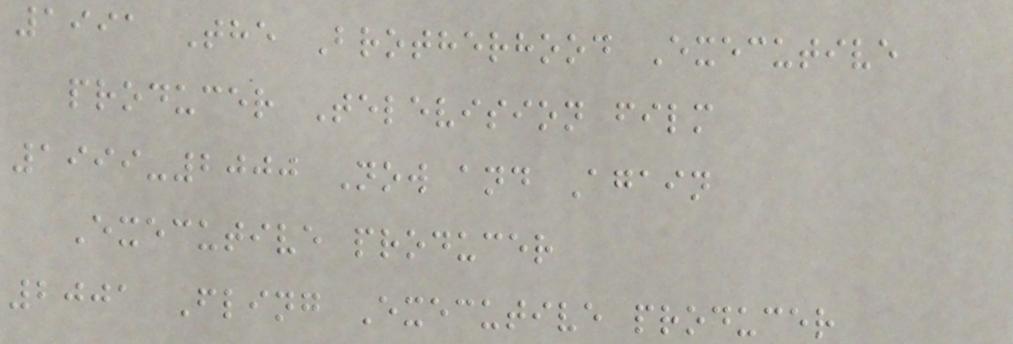1991 The Brotherhood Executive
producer Television film
1999-2000 Now and Again
Executive producer
2001 Fling Executive producer
